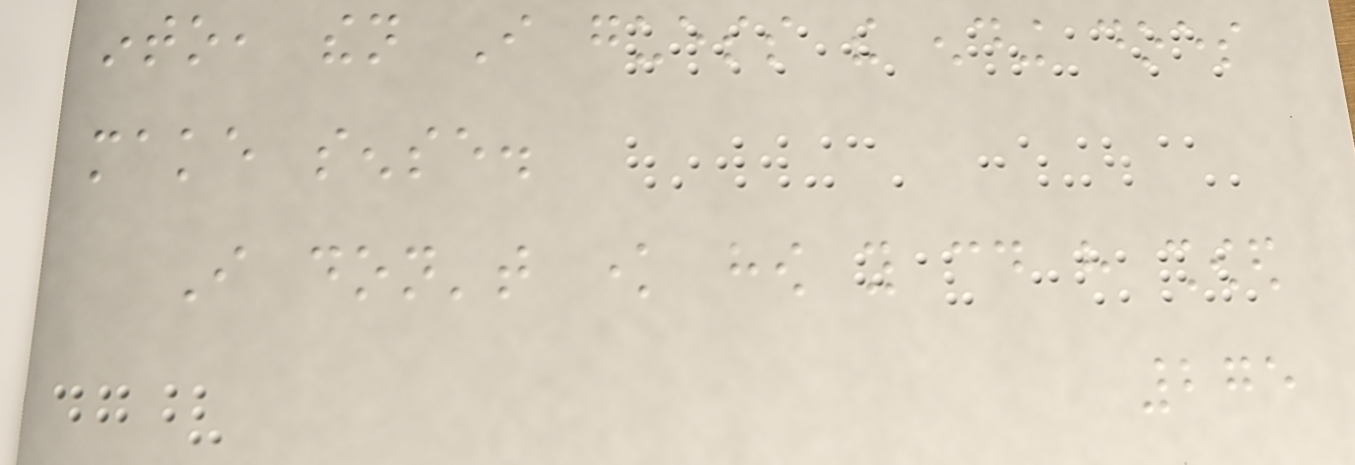into, then I guess the ending does
make sense.
I don't know how you could have showed
275
